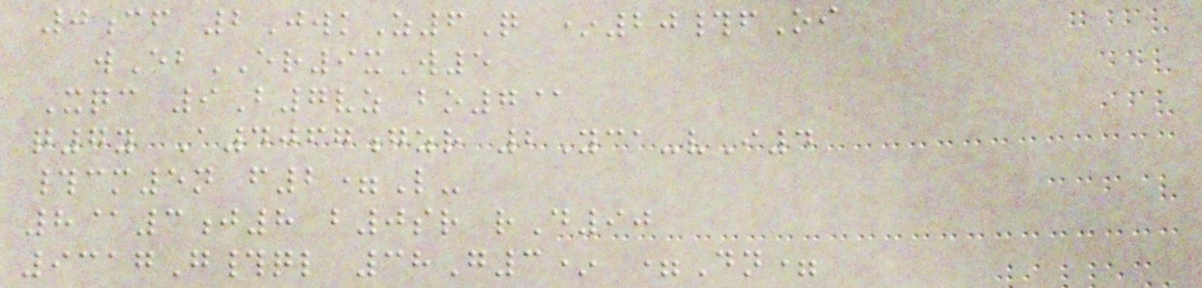0cf 2JwkZ6Q *20#fOi
wEbER9xW5
Xqc 9B7vz bo7@
q7y A4067gzr 2Yca-vI4
#cm5n f2=L-
8@3j8 b0sr rD90
9317G#ql 38G3* =Dn=
